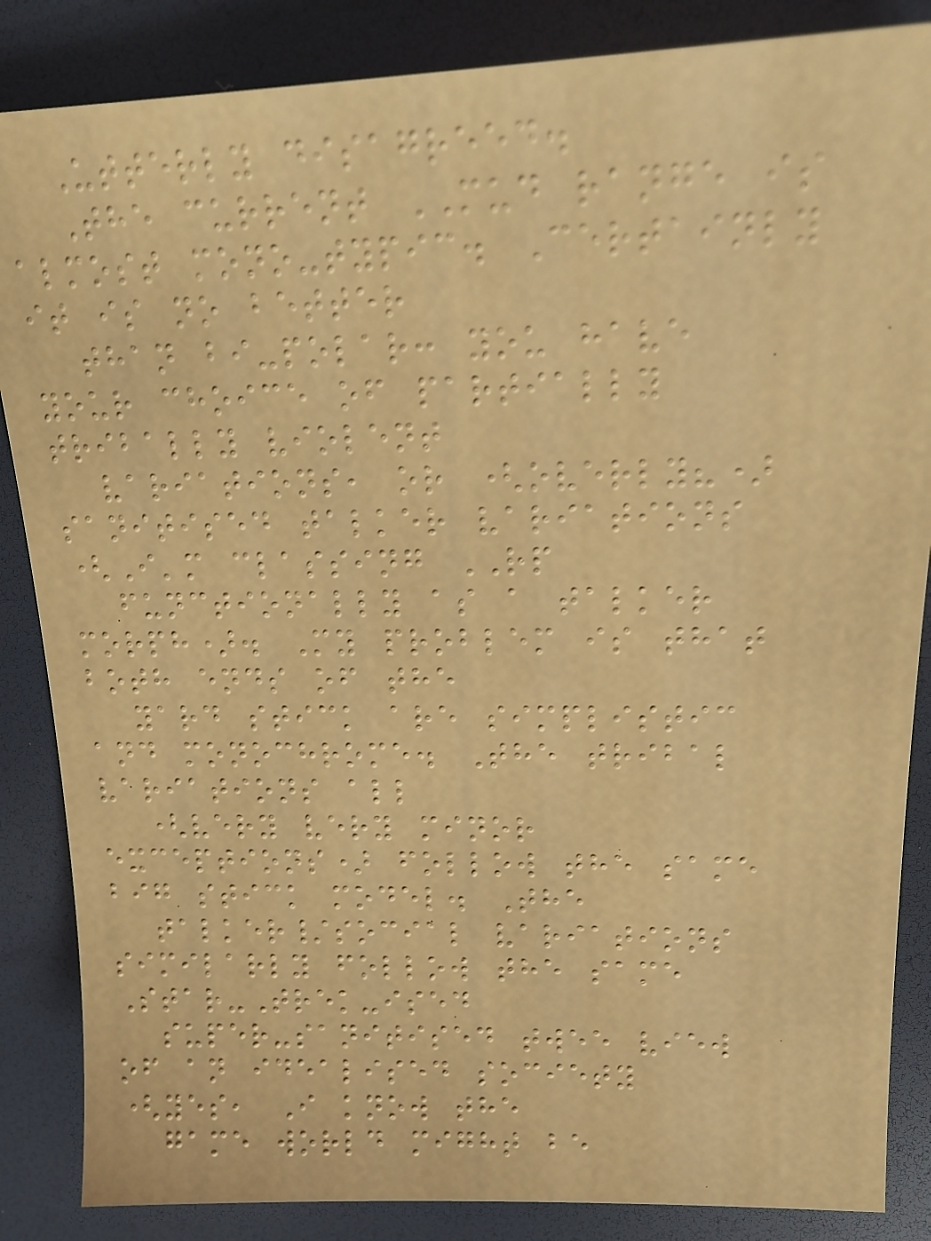Utterly disagreed.
The current MUD range is
almost mono-typic. Certainly
it is no better
than bi-polar: you have
your choice of partially
tribally violent
variations, or (overly?)
sanitised talker variations
(I'm classing RP
functionally as a talker
morph). My problem is that
both ends of the
yard stick are simplistic
and monochrome. The tribal
variations all
(very very minor
exceptions) follow the same
big stick model. The
talker/social variations
similarly follow the same
Star-Trek-ised
super-sanitised twee view
of an idealised society
(yes, I know the
game world might be
